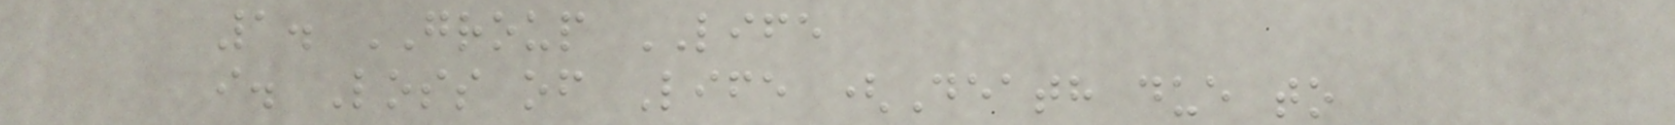1. GROUP LIFE
i. Loss of Life (Death due to
